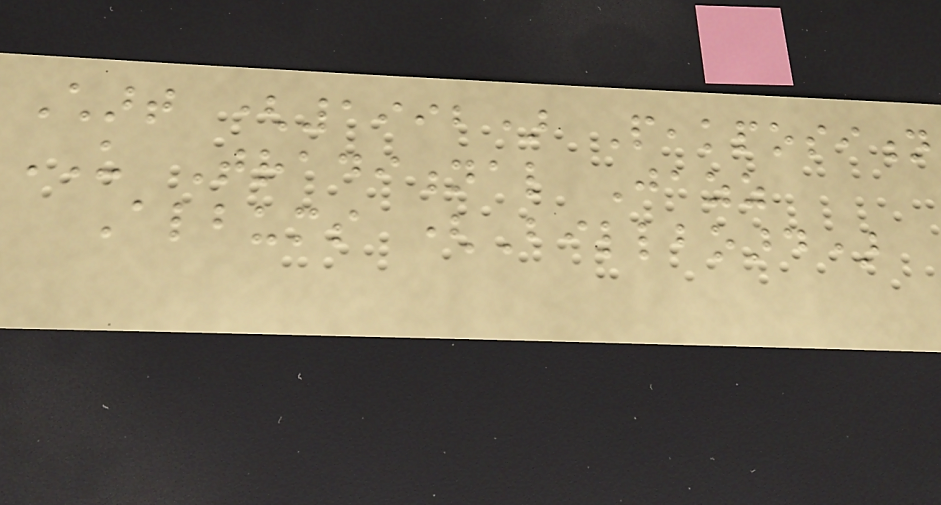Chart (1992) Peakposition
US Traditional Jazz
Albums (Billboard)
